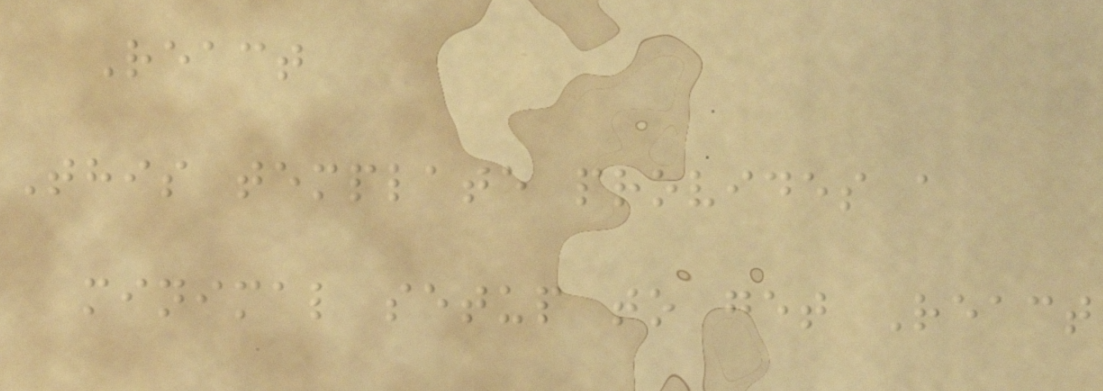React
This template provides a
minimal setup to get React
